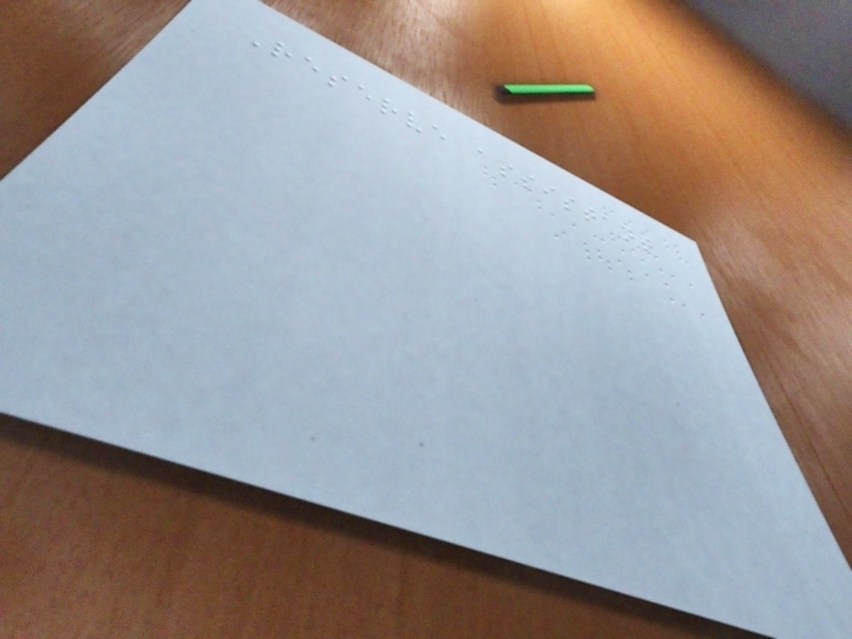Reserve assistant
